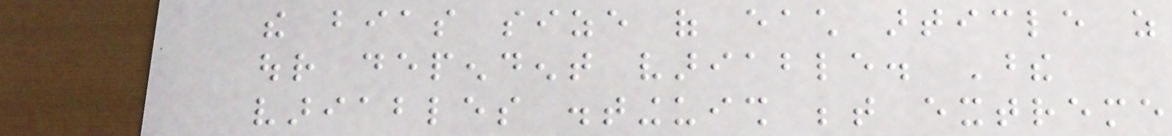the bias size of each article as
our dependent variable. These
variables distinguish between extreme
